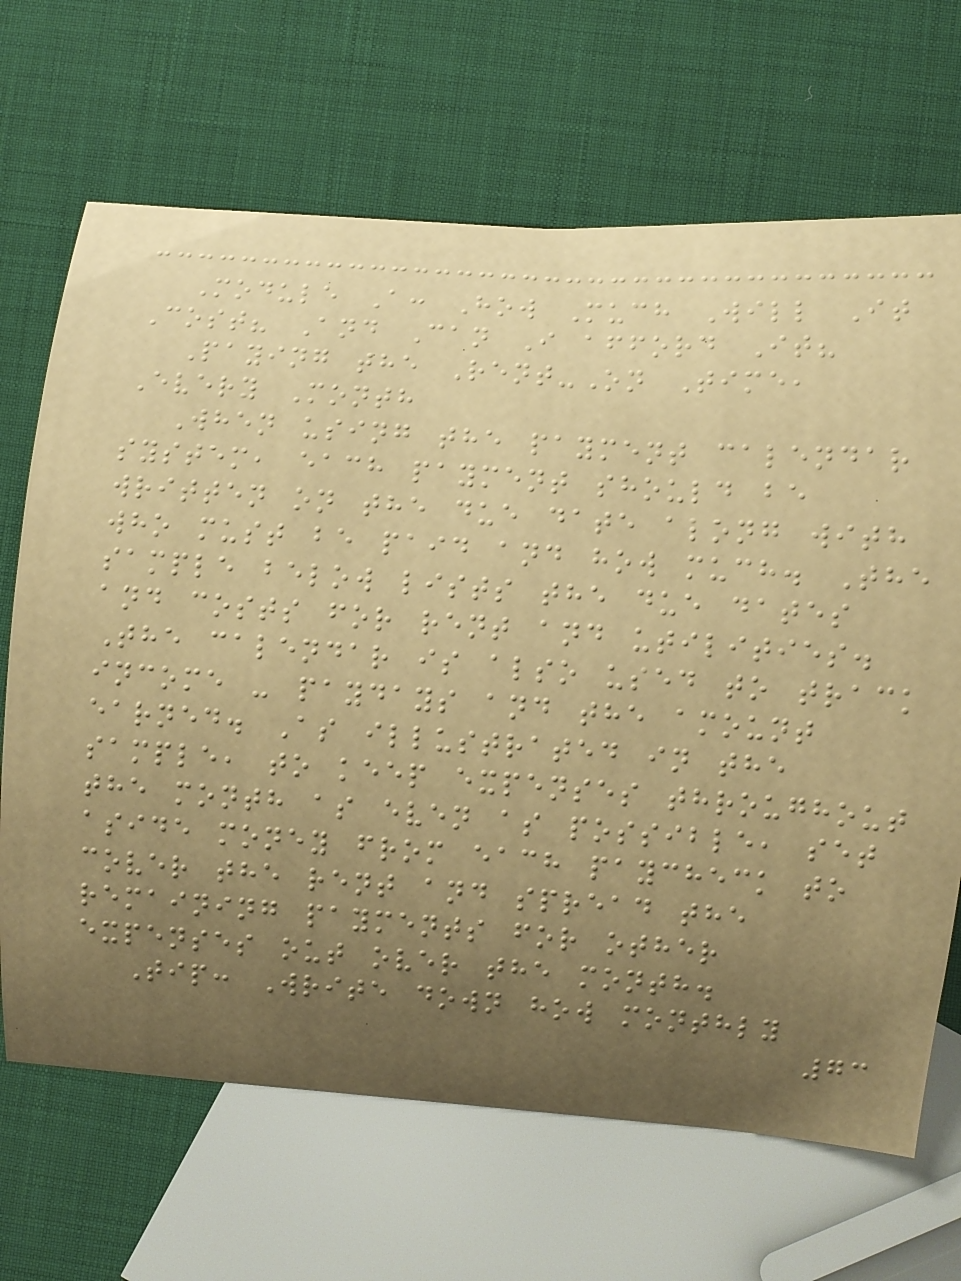Module A: How Much Will It
Cost? And Can I afford It?
Paying the Rent-On Time,
Every Month
When using the payment calendar
system, each payment should be
written on the due date along with
who must be paid and how much. The
sample below lists the due dates
and costs for rent and utilities.
The calendar is also used to track
income - paydays and the amount
earned. As illustrated in the
sample, to keep expenses throughout
the month as even as possible, set
aside money from each paycheck to
cover the rent and spread the
remaining payments for other
expenses out over the month.
Tip: Write down how monthly
73
